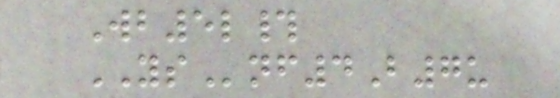Wb5l#
YSnf4B7u
